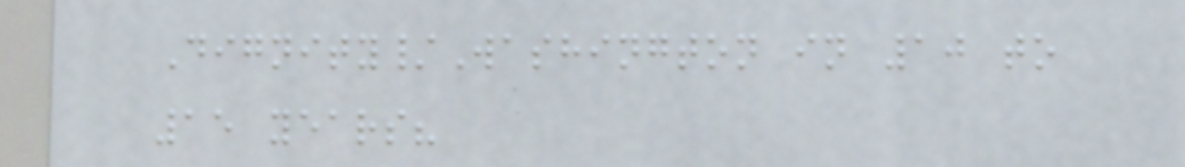Dignity/Washington in 10 to
15 years?
